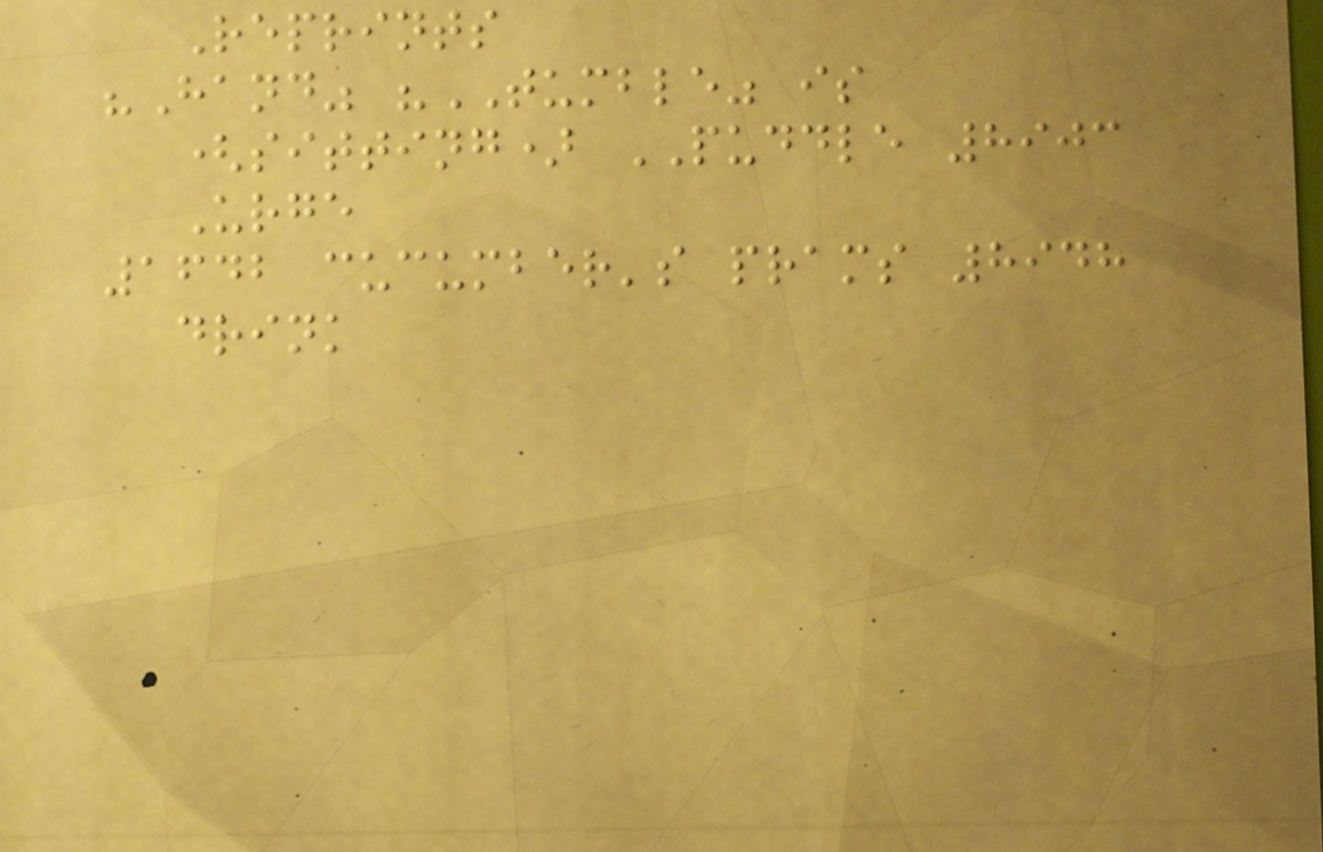Reprints
"Hand" "TUMBLE" is
(sitting) PUDDLE 8903
Urge
1642 cucumber's prams 8948
drink
